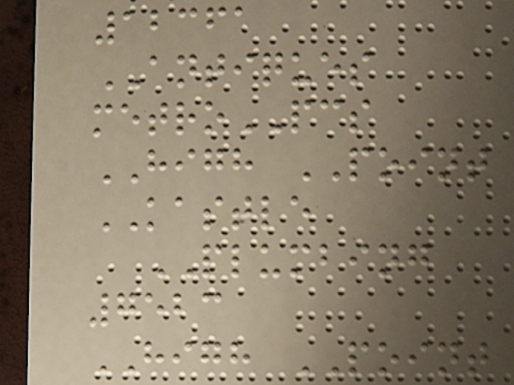12361
ANTIQUES
metroPCS
HIGH POINT
KASTLE
PLUMBING
7523
HIGH POINT
